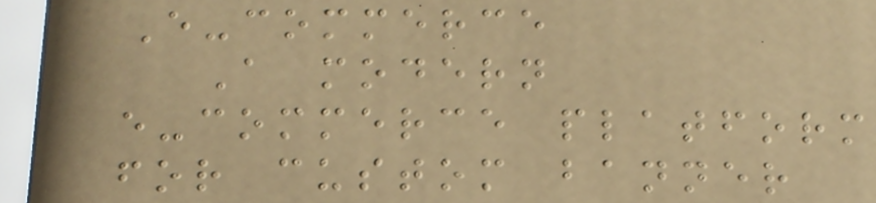E-commerce
A modern
e-commerce platform
for custom banner
